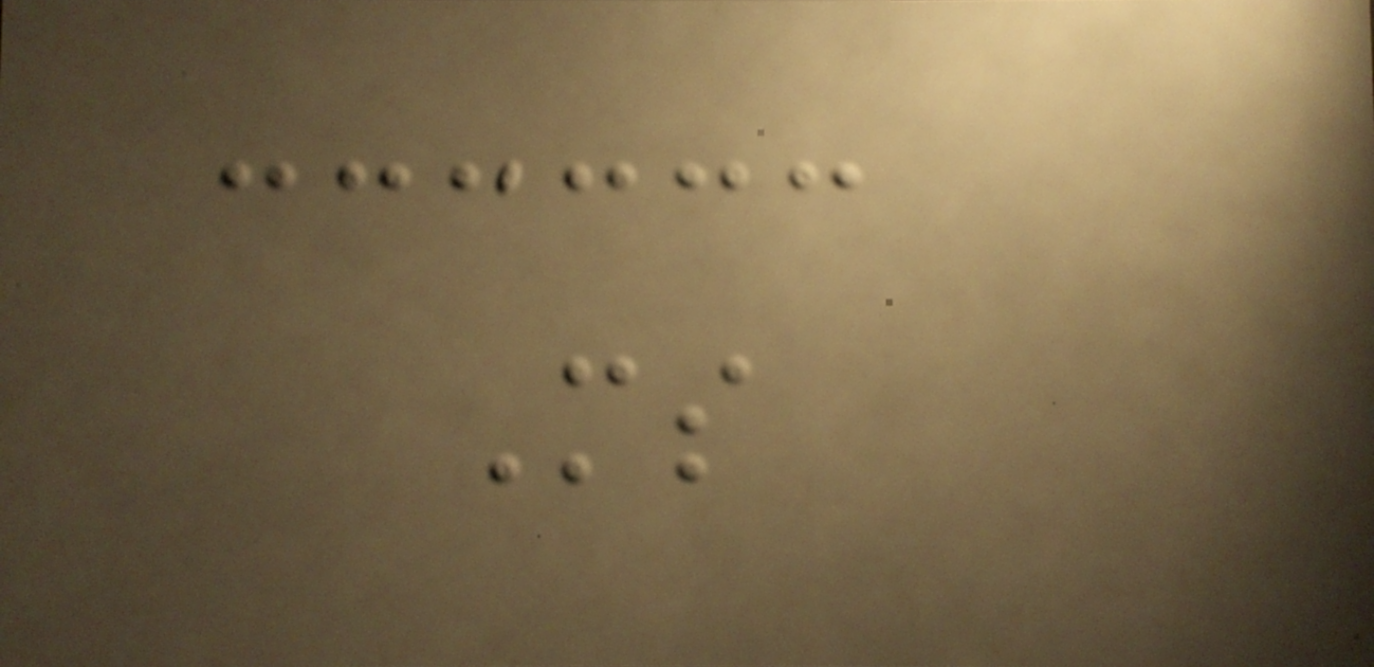Ms
